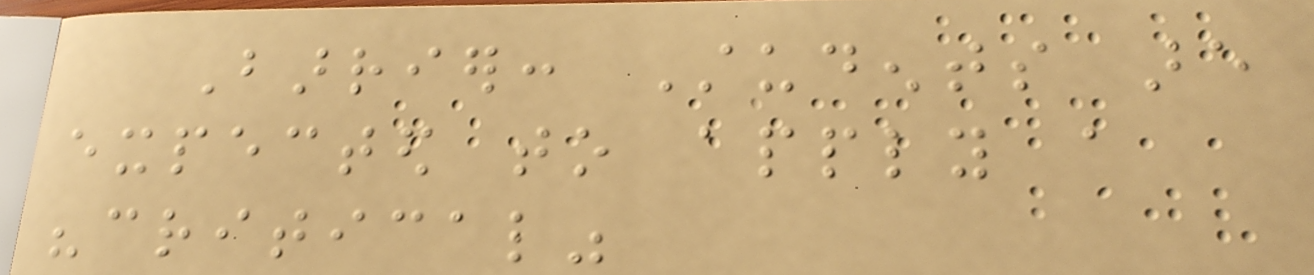Barrier: Students are
expected to apply a
"critical"
